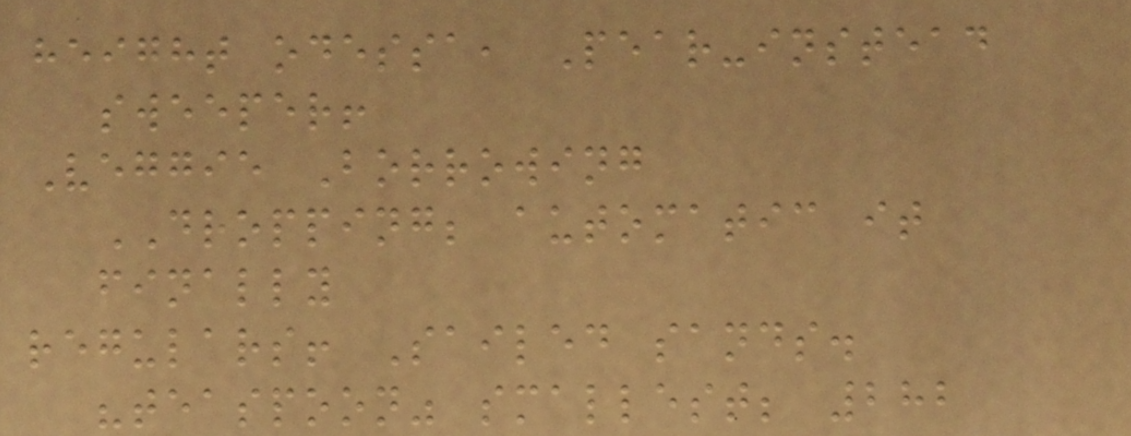height odessa, Pear-instead
sweeper!
Veggie Borrowing
DROPPING; automatic it
finally
regulars! Sailed sands.
"teaspoon" smallest; 282
